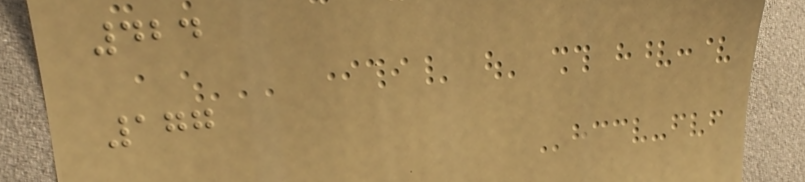424
177
